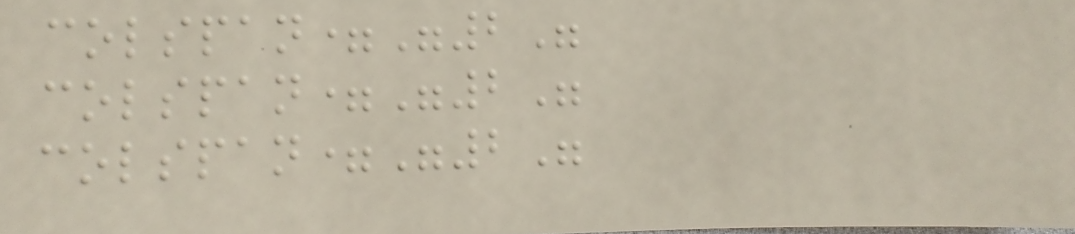colspan="2"
colspan="2"
colspan="2"
